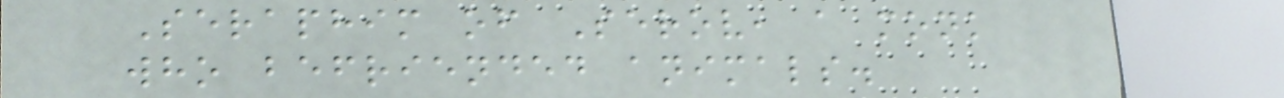Seraphim of Serov, a monk
who befriended animals.
